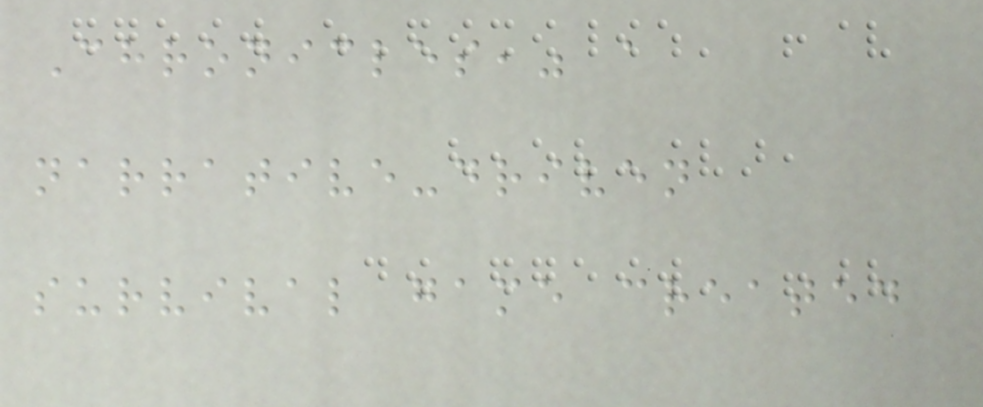Chronicles," a
narrative-driven
survival game created
